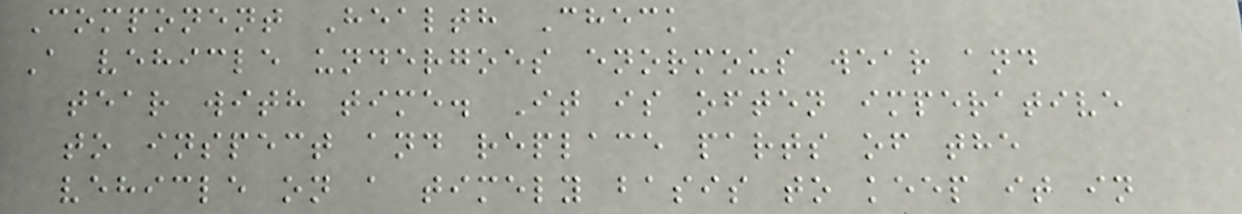Component Health Check
A vehicle undergoes enormous wear and
tear with time. It is often imperative
to inspect and replace parts of the
vehicle on a timely basis to keep it in
